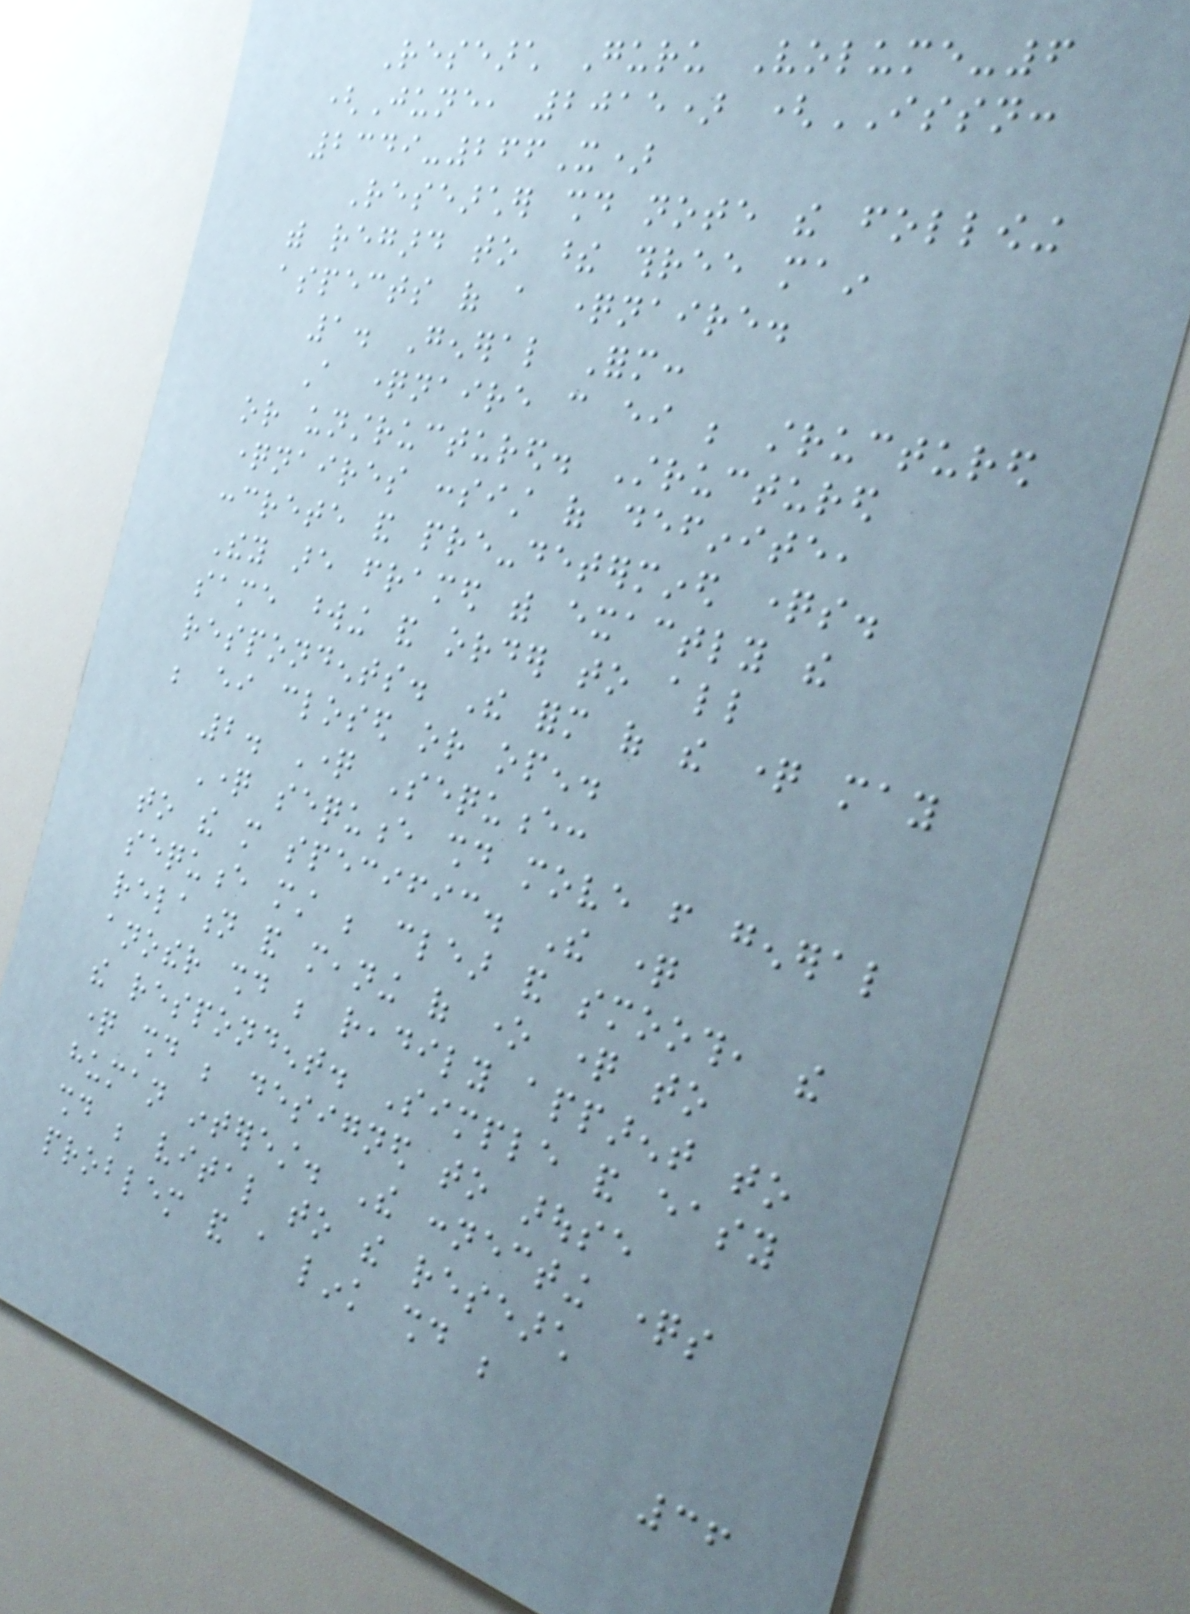Research Guru Volume-6
(June, 2015) (ISSN:
2349-266X)
Researcher should note the following
with regard to these three main
aspects of a questionnaire.
1. General Form:
A questionnaire can either be structured
or unstructured. Structured
questionnaires consist of definite,
concrete and pre-determined questions.
They are framed with exactly the
same wording and order to all
respondents. The form of the question may
be either closed or open.
2. Question Sequence:
Question sequence should move from general
to the more specific. The question
sequence must be clear and smooth, the
relation and meaning of one question to
another should be readily apparent to
the respondent. Simple and easy
question should be designed to arouse
human interest. The connecting questions
should be vital to the research
problem and a link should be
36
